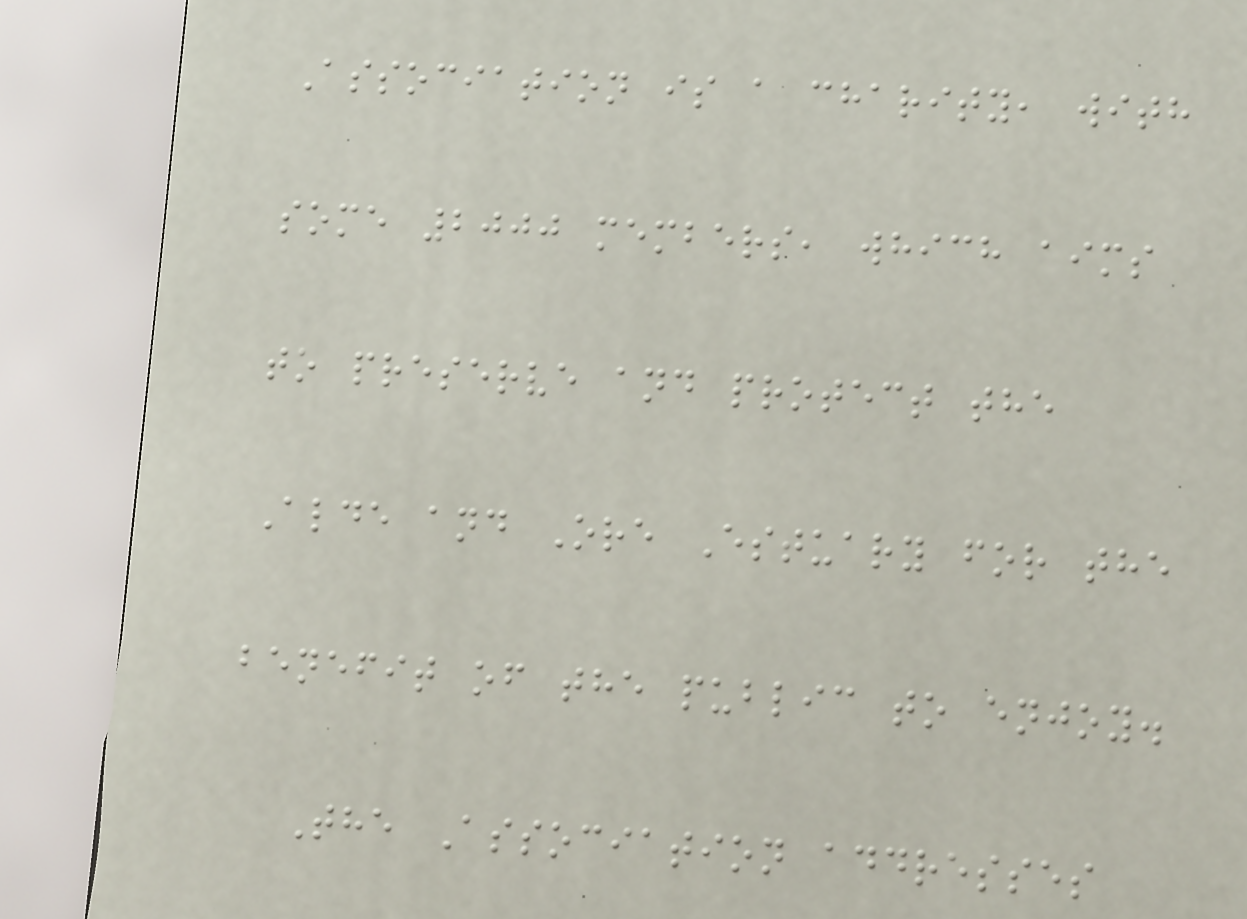Association is a charity, with
some 2000 members, which aims
to preserve and protect the
Alde and Ore Estuary for the
benefit of the public to enjoy.
The Association addresses
